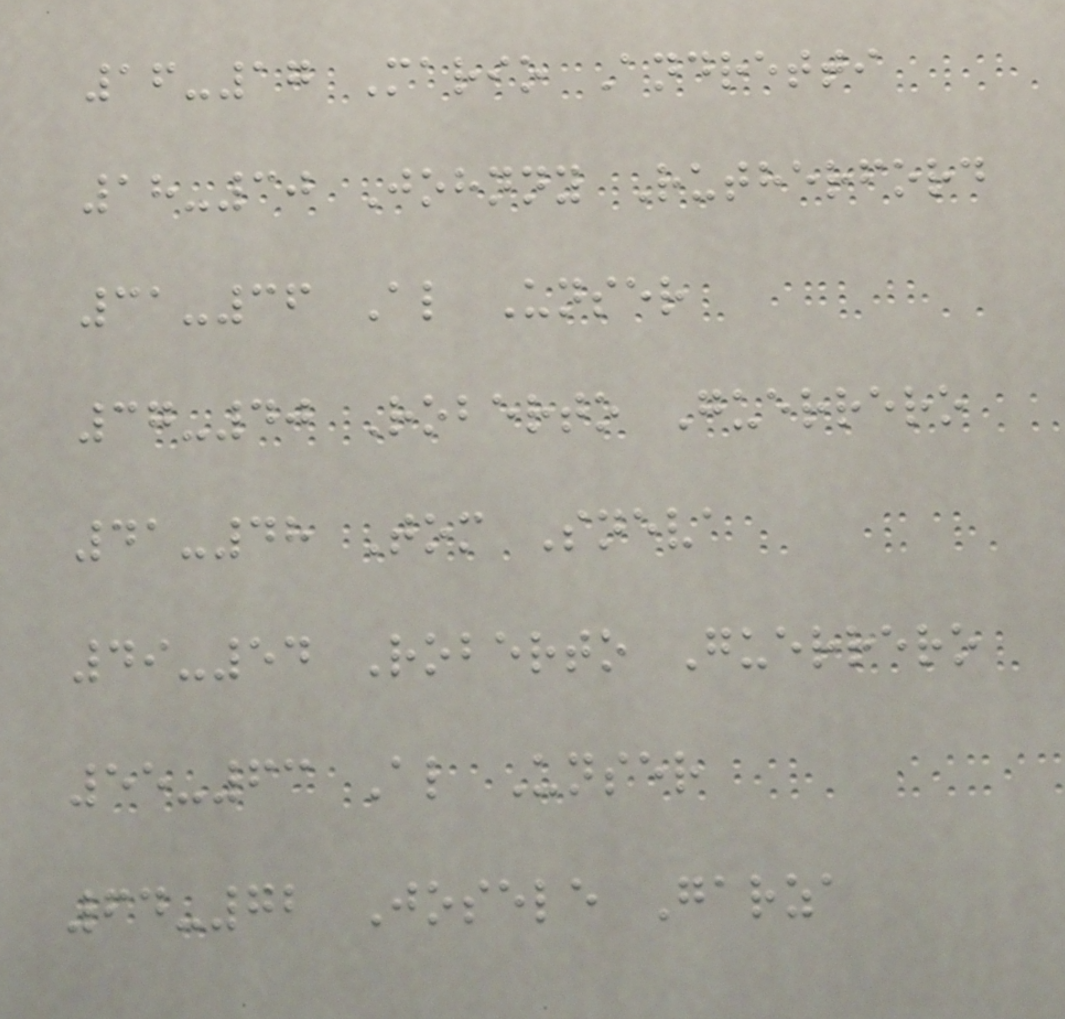16-17 Mario Andretti
18-30 Johnny Rutherford
31-36 Al Unser
37-40 Roberto Guerrero
41-48 Tom Sneva
49-54 Roberto Guerrero
55-63 Al Unser
64-72 Josele Garza
